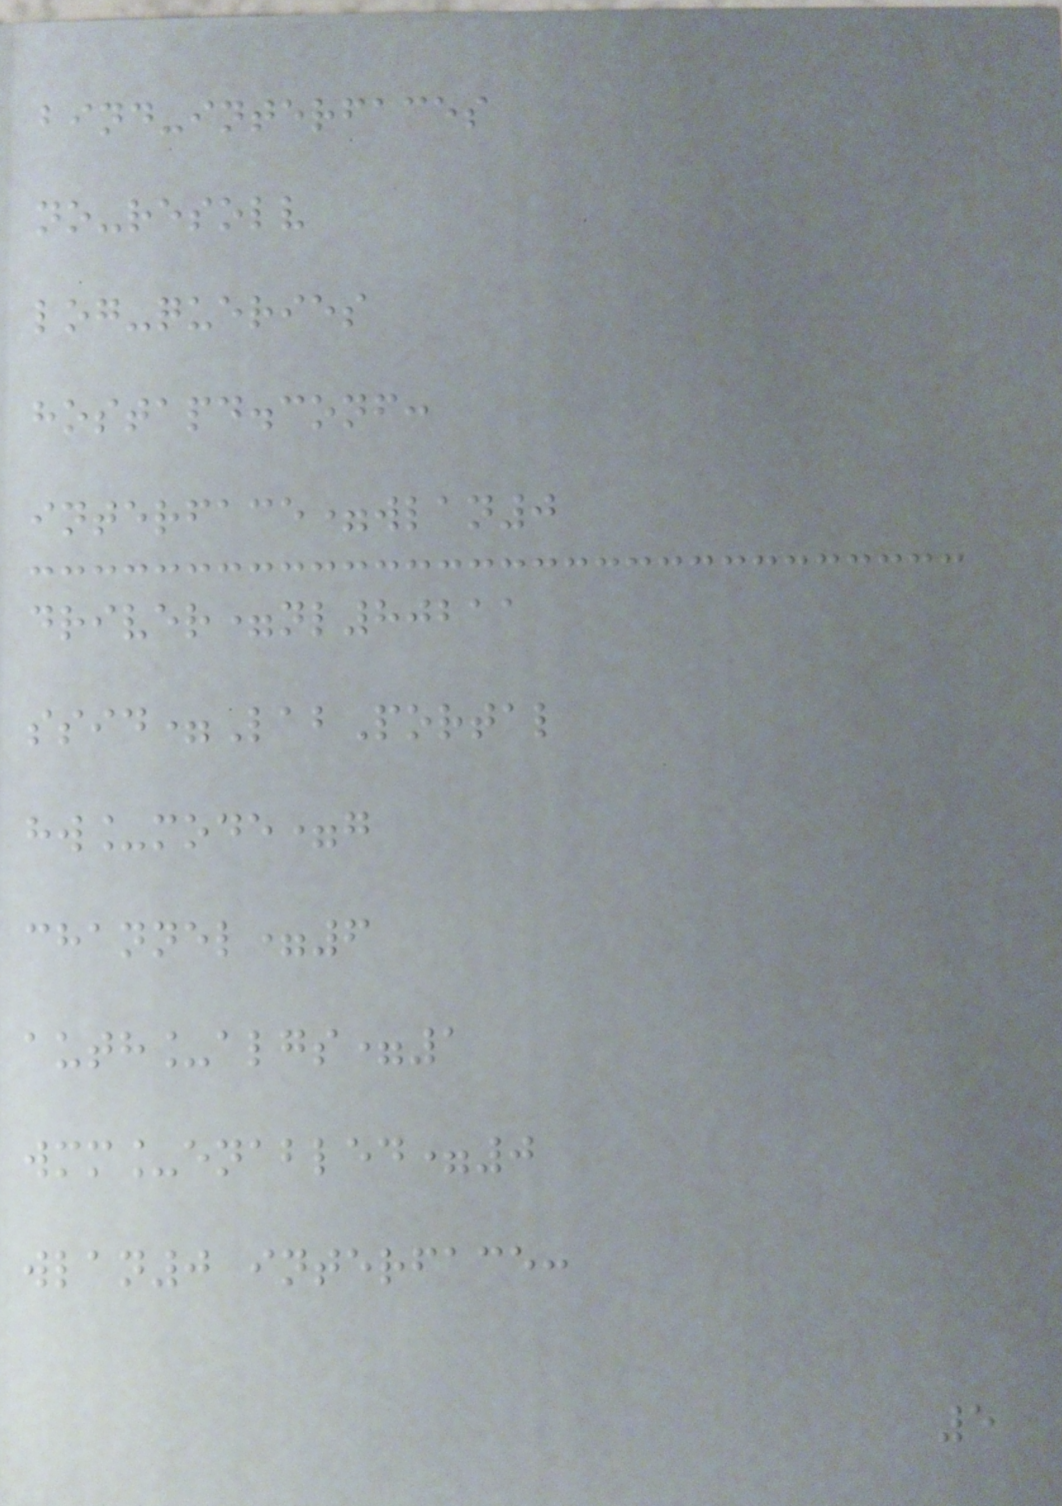bind-interfaces
no-resolv
log-queries
hostapd.conf:
interface=wlan0
driver=nl80211
ssid=LabPortal
hw_mode=g
channel=6
auth_algs=1
wmm_enabled=0
wlan0 interface:
5
